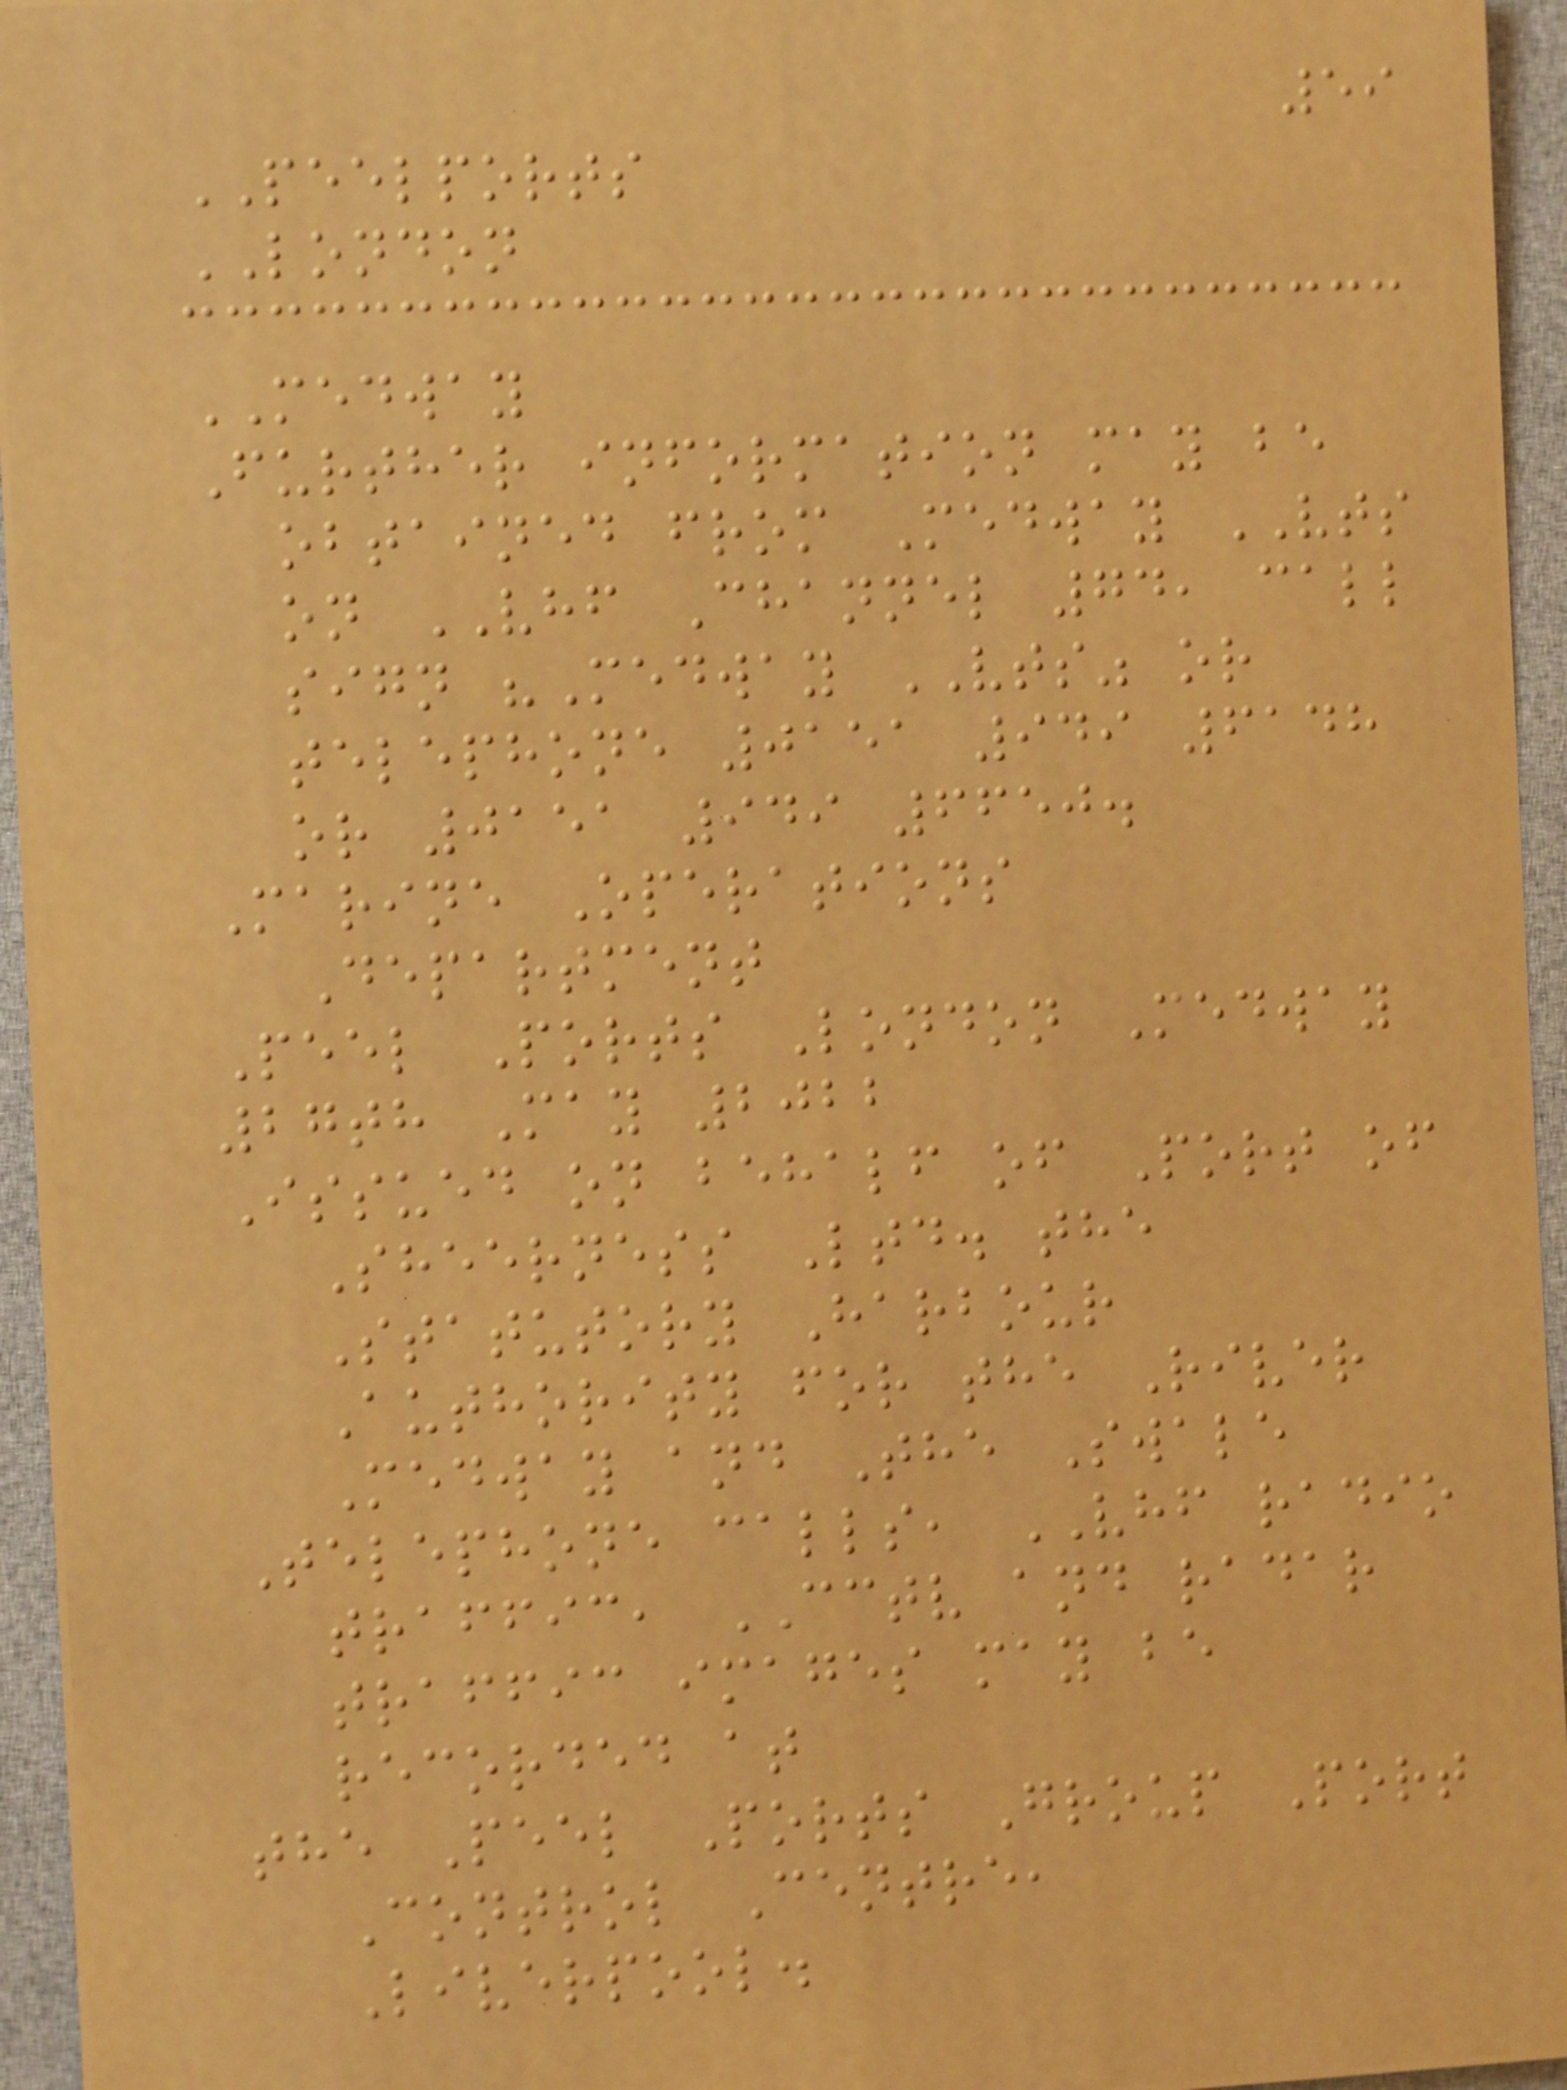59
PEELPORTS
LONDON
MEDWAY
Further information may be
obtained from Medway VTS
on VHF Channel 74, call
sign "Medway VTS" or
telephone 0151 949 6148
or 0151 949 6650.
Marine Operations
Department
Peel Ports London Medway
27th May 2022
Issued on behalf of Port of
Sheerness Ltd. the
Statutory Harbour
Authority for the River
Medway and The Swale
Telephone calls, VHF radio
traffic, CCTV and radar
traffic images may be
recorded at
the Peel Ports Group Port
Control Centre,
Liverpool.
